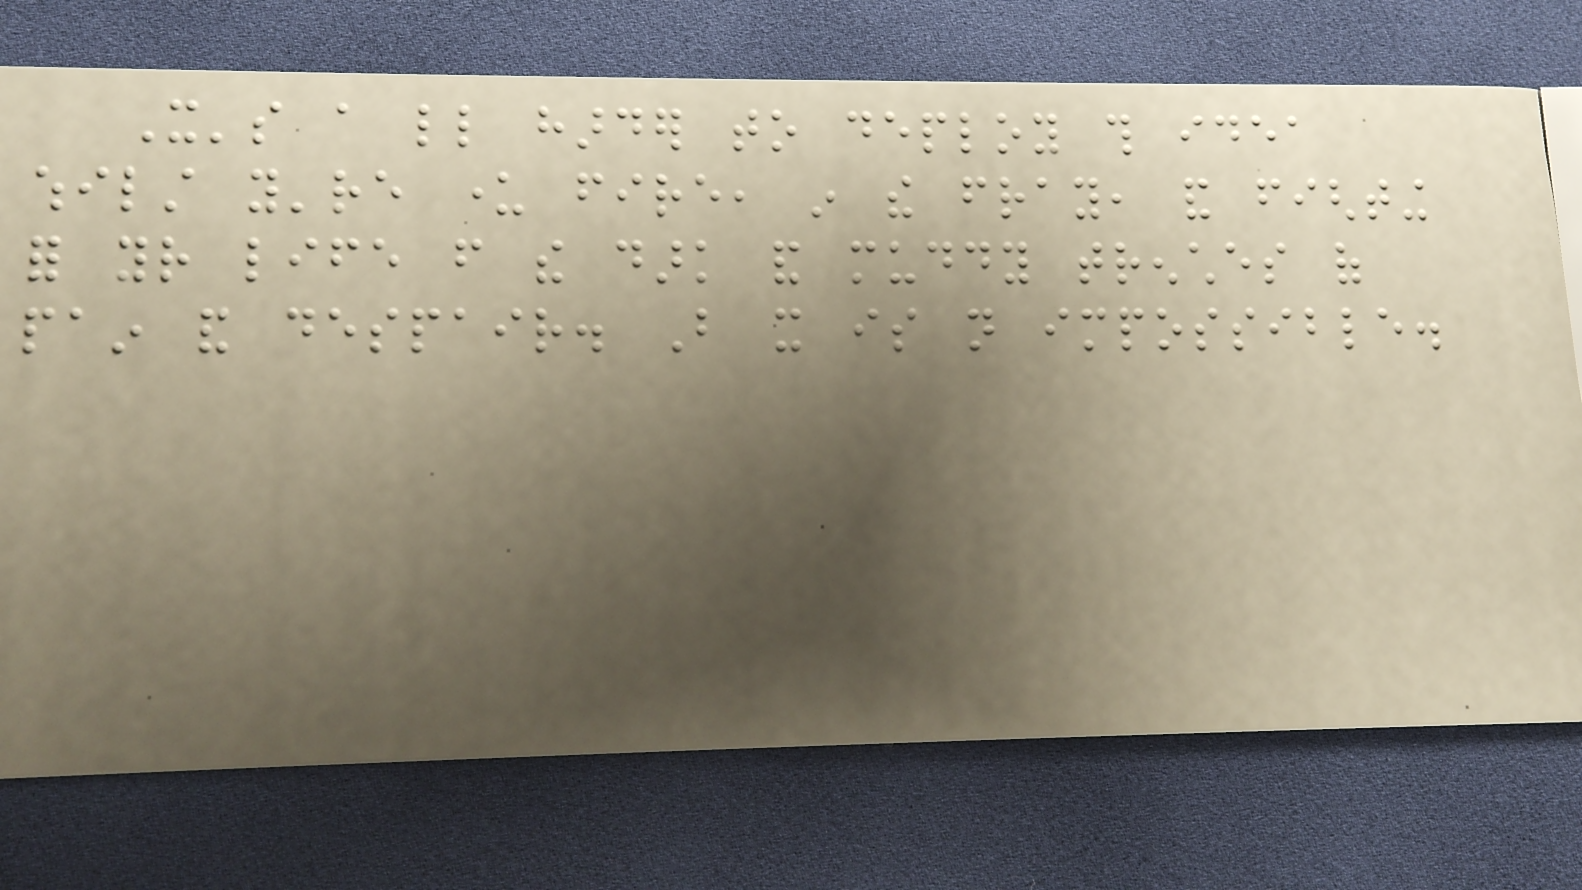It's a little harder to deploy this idea
whilst you're under fire, in the fray, and fighting
for your life from the dark and muddy trenches of
pain and despair. But it is not impossible.
